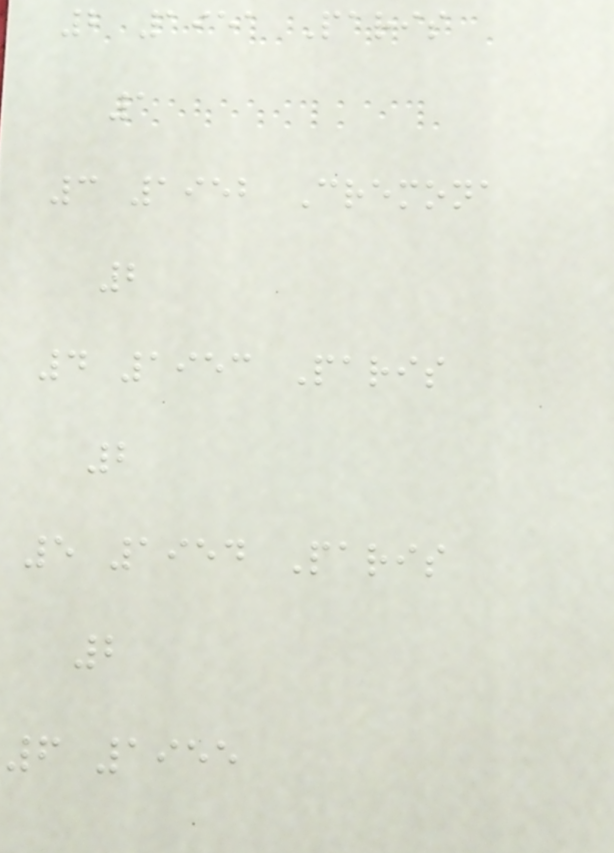2 1951 Paris
1
3 1952 Cremona
2
4 1953 Paris
2
5 1954 Paris
2
6 1955
